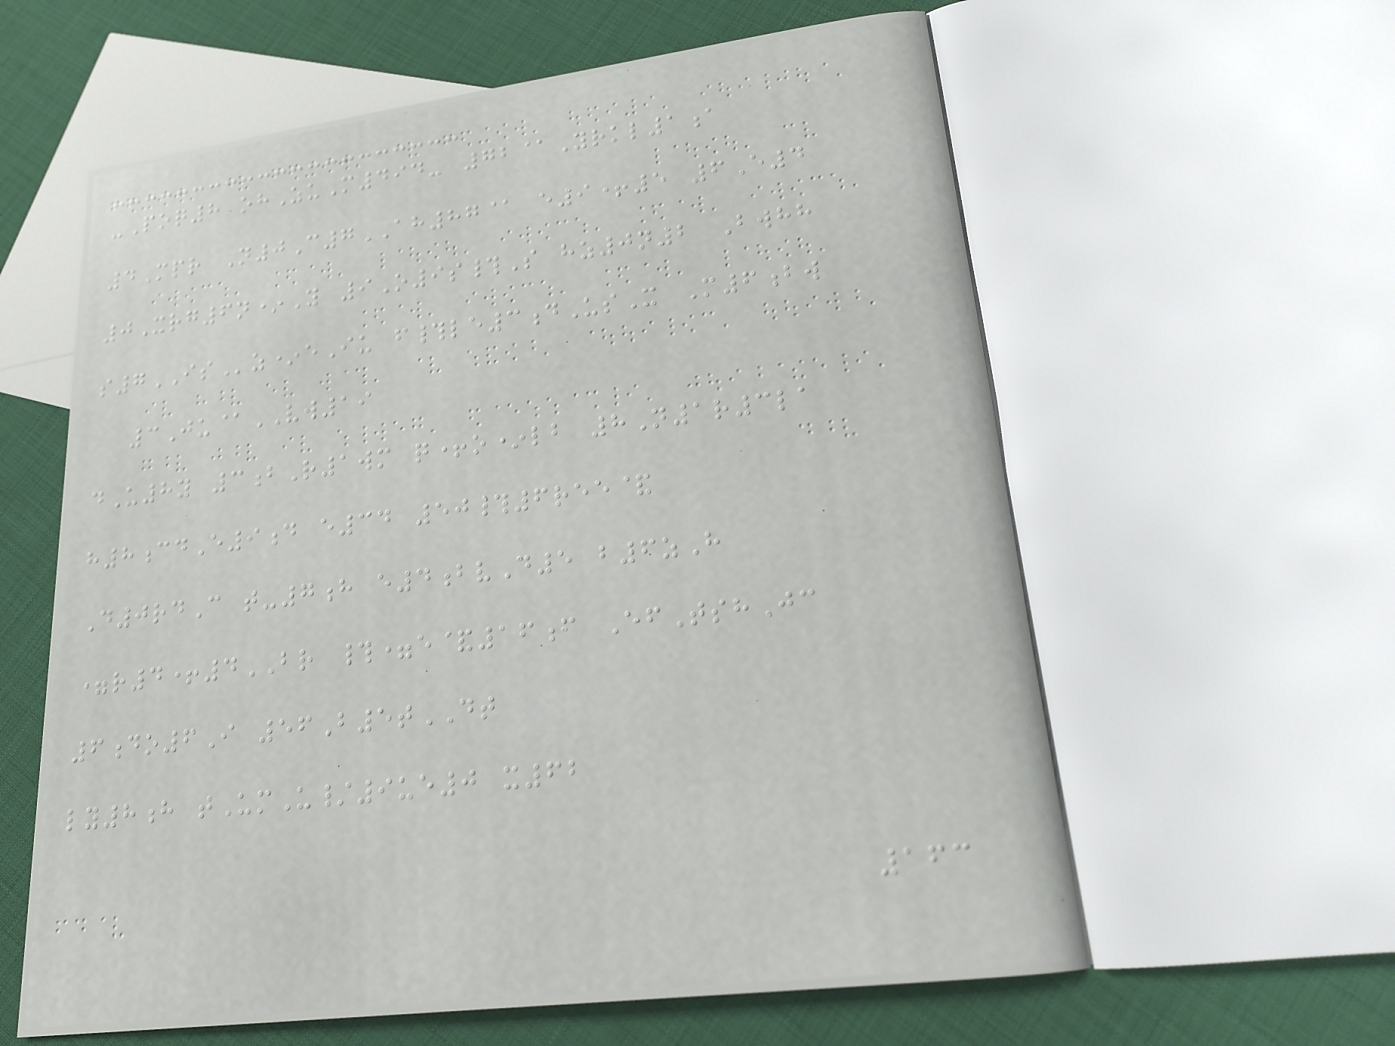-Poq8 ohZuM494- 72@Yrkl1a
4Mpr N0C7AH87@ e9+5 6E4
0Xrg6n*Y 9O9s#S hz0n2 Bwhh
s7ISz*eIu f#le3dUsX M6bw
3Ju@VW19
dU8y 3bR1wm q+o*lb 8N1r3la
h8cdE9d e34 50#6ree&
D0rdC t-7h e4bvD5 b6zH
=r4+4BR #=e&16f EfTshJc
6do6I 56B5tDT
ly8h tUmU/9ue0 x62
163
